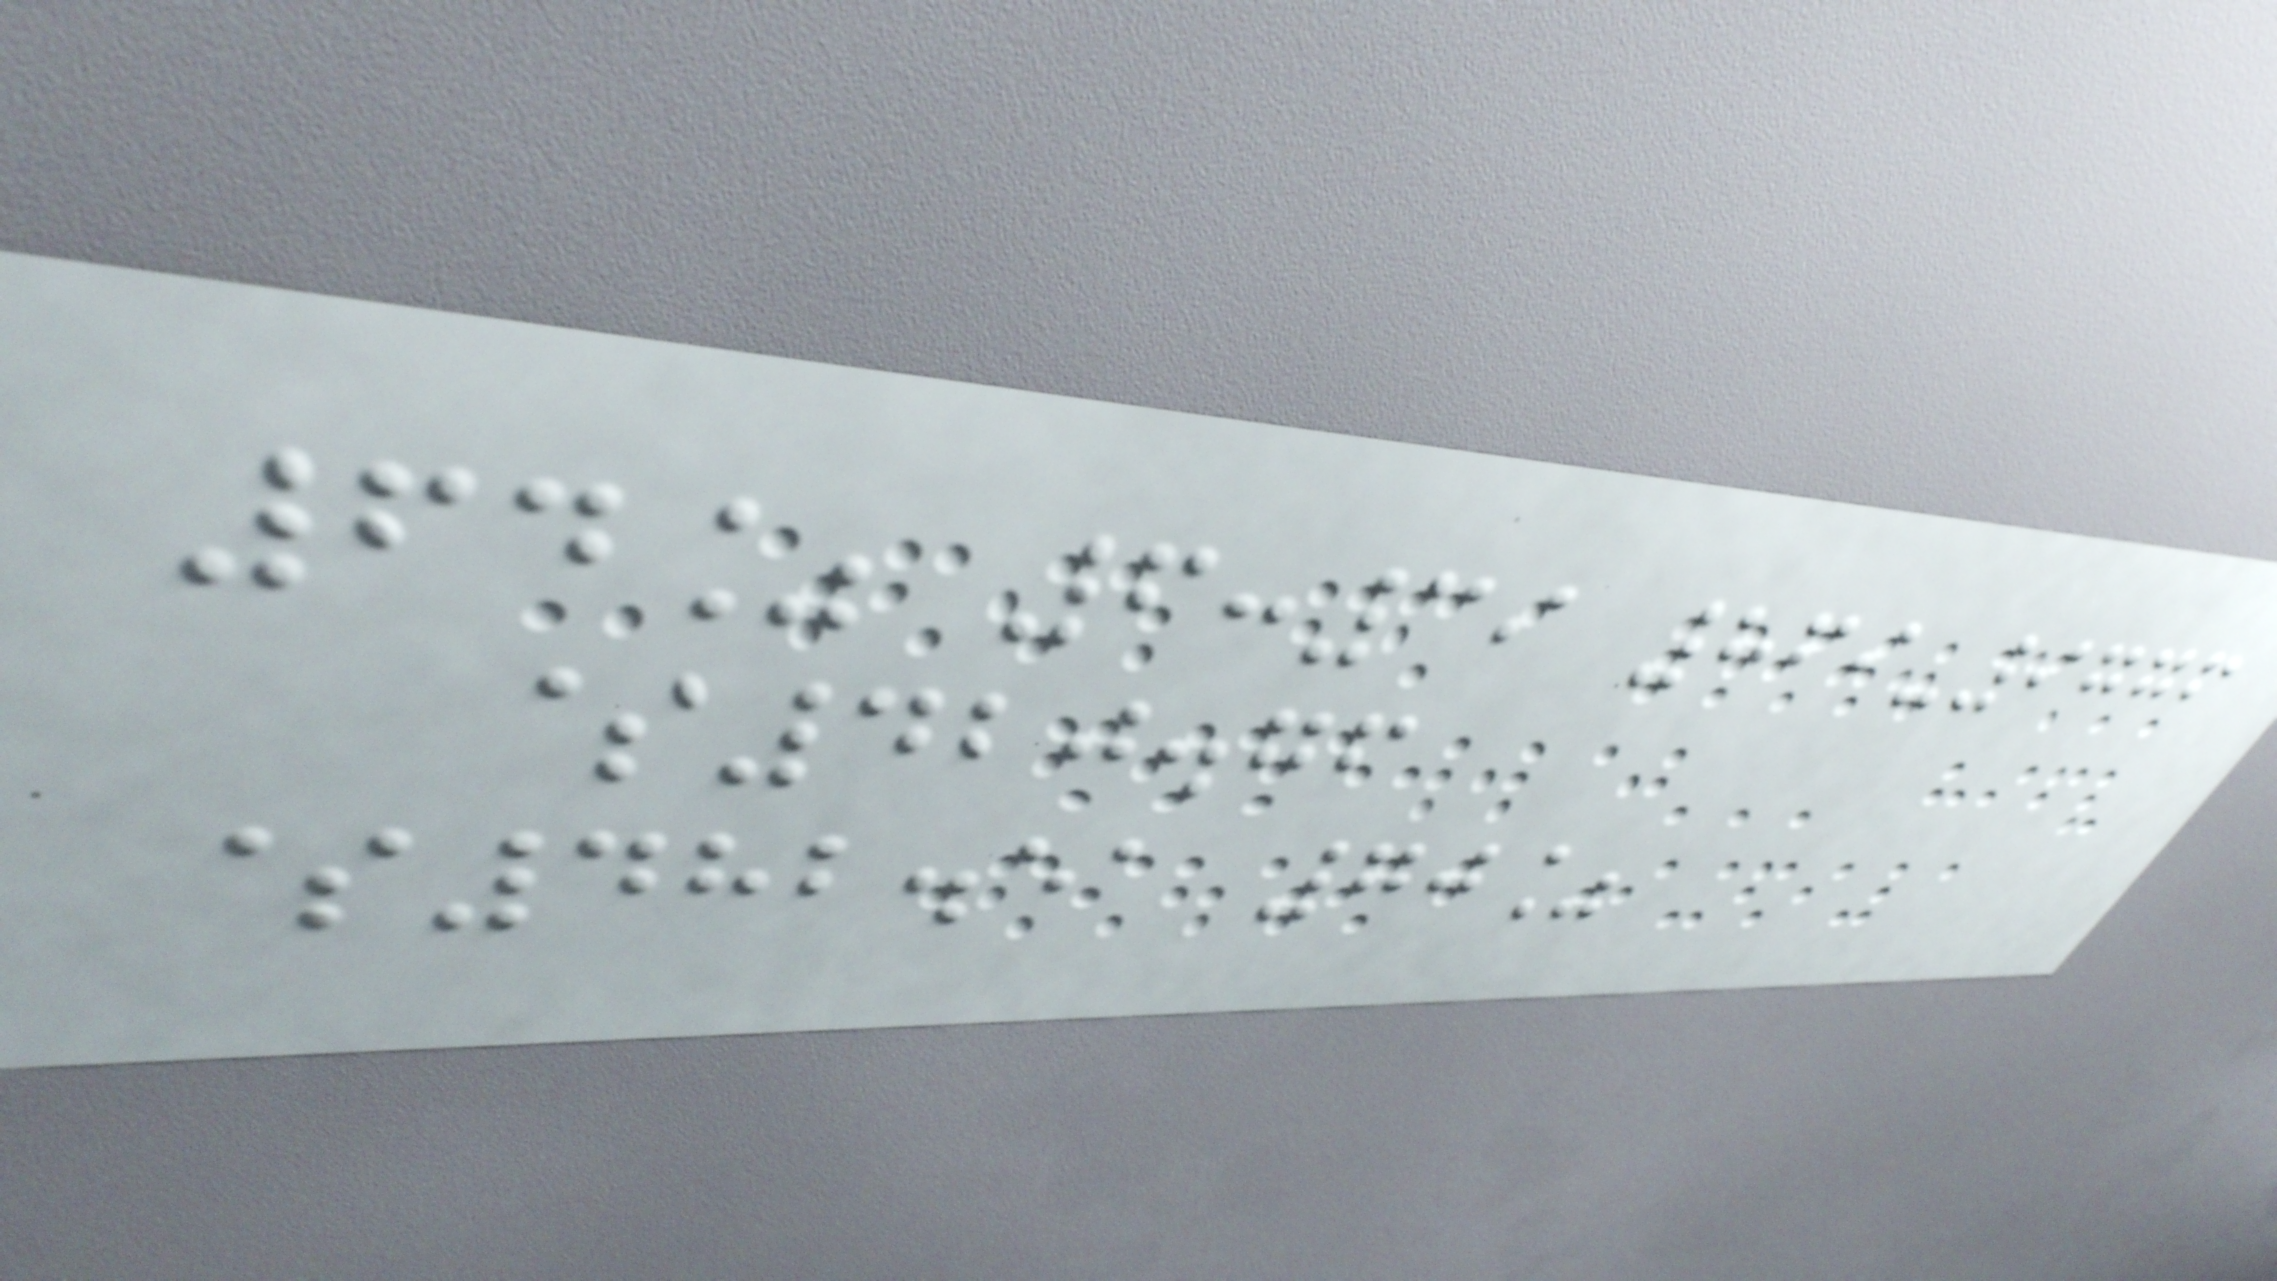64% 6:39 869-9776
$420.76
$482.51 70%
